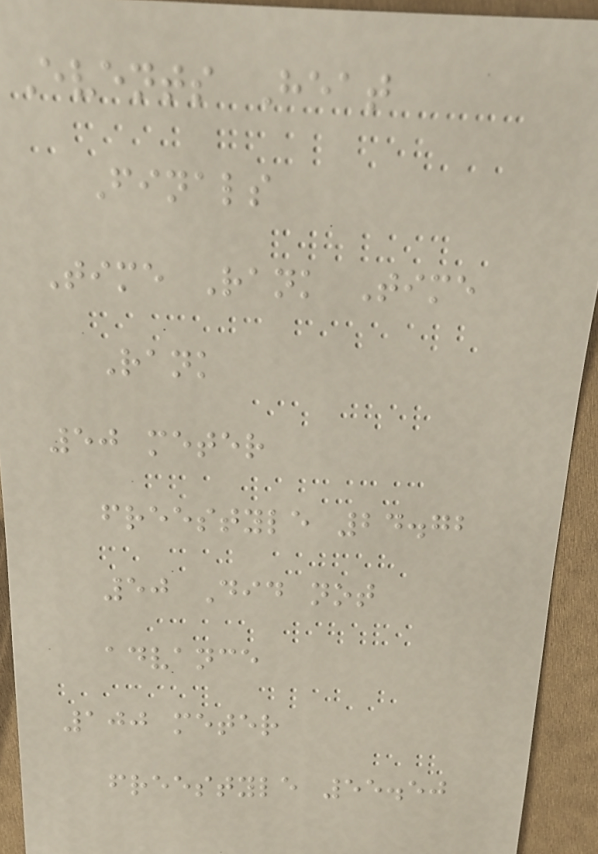Events Heat
Finals
Time Rank Time
Rank
50 meter
freestyle 24.72
50 Did not
advance
100 meter
freestyle 55.50
